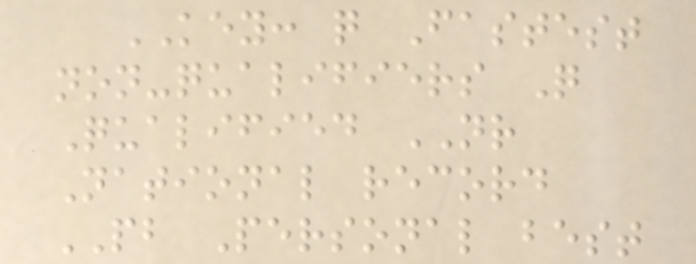KEY: q Fastest
non-qualifiers Q
Qualified NR
National record
PB Personal best
